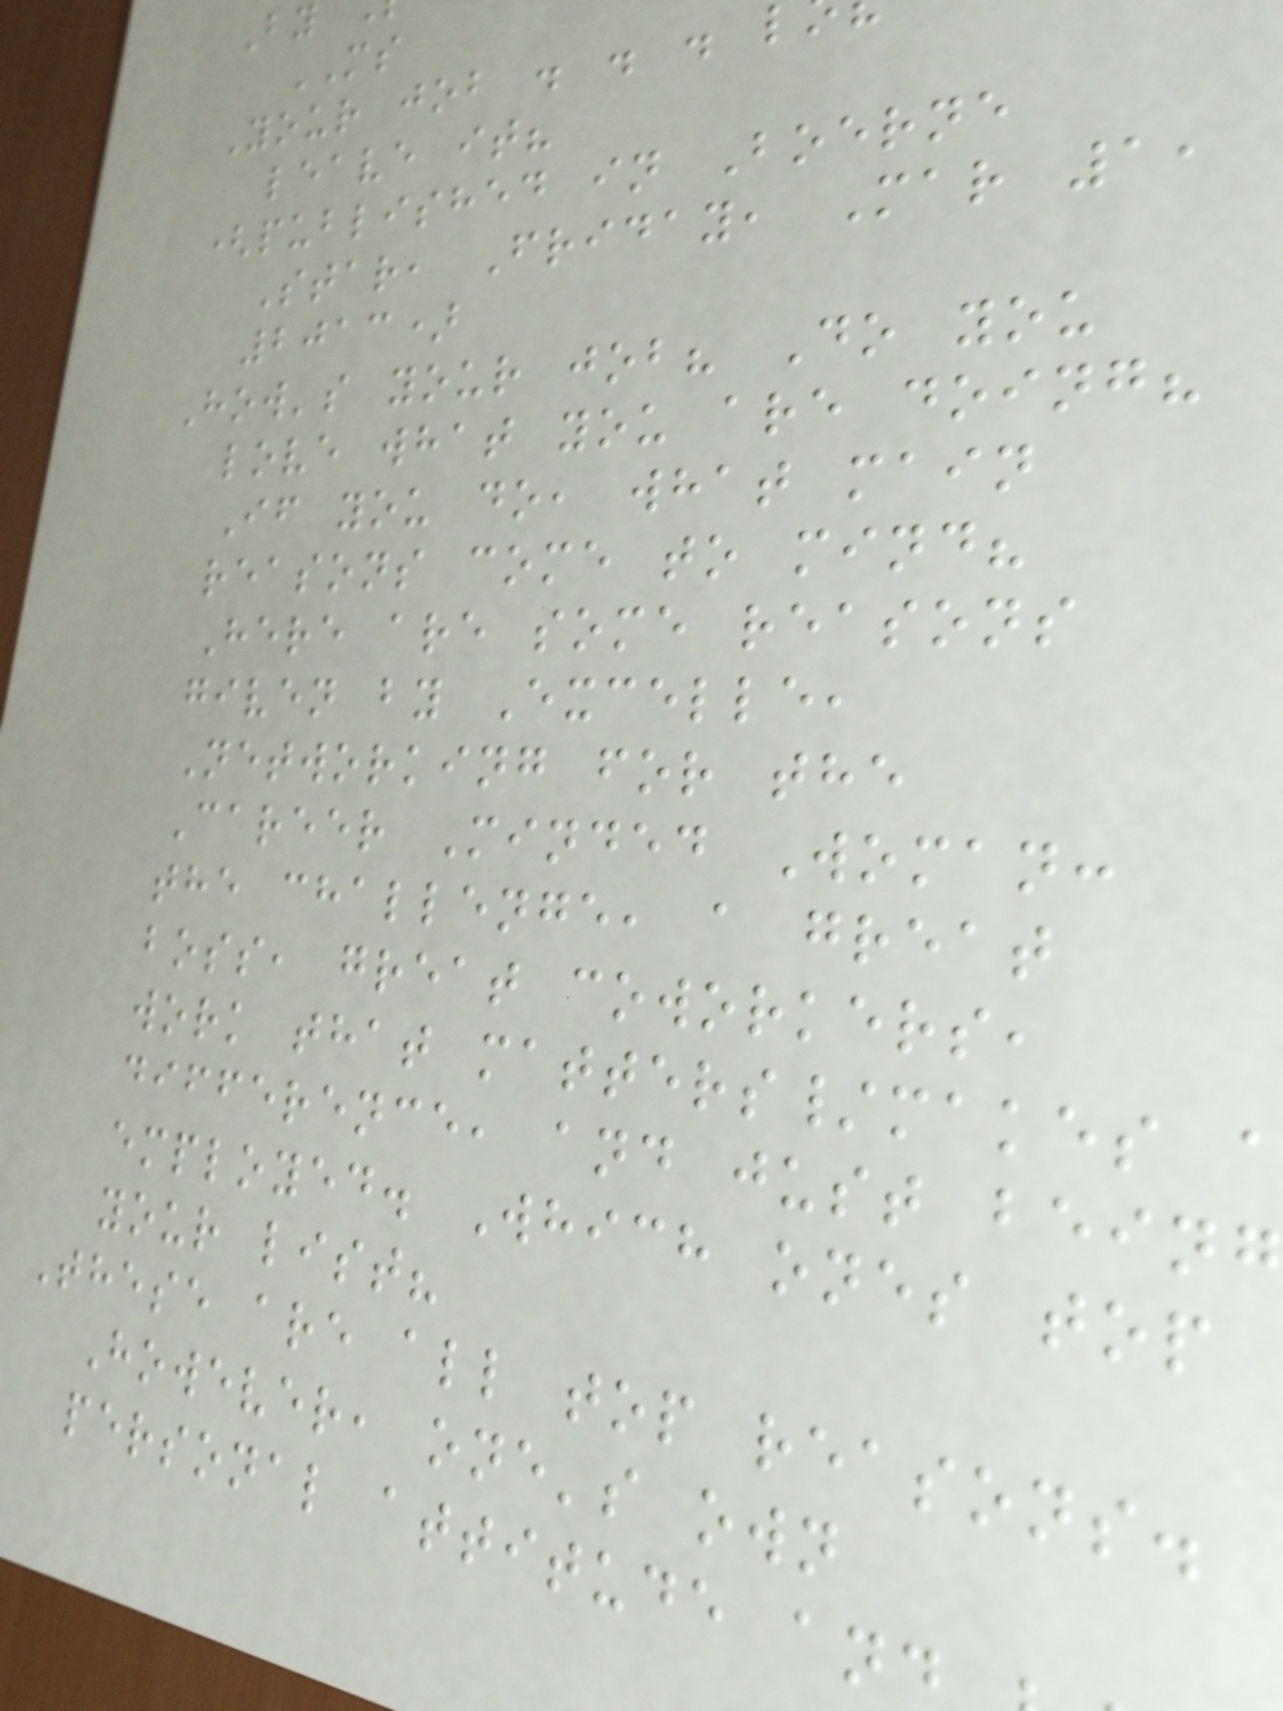MS
Your job . . .
leave it?
(published in Boerne
Star, Friday, Mar 1,
2013)
How's your job? Do you
love what you are doing?
If you do, what main
reasons come to mind?
Here are some reasons
given by Excelle,
Networking for the
Career Minded Woman:
the challenge, a great
boss, great coworkers,
work that matters/makes
difference, and just being
employed. Which ones top
your list?
These are all top reasons.
However, one's own
personal attitude an
